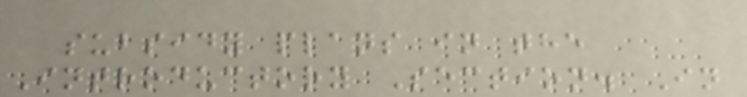subsidy plans in the
Introductory Section. In
